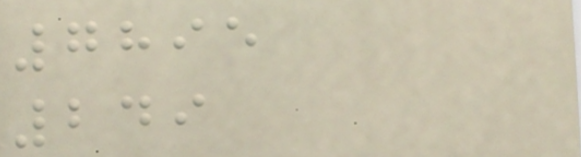7895
249
